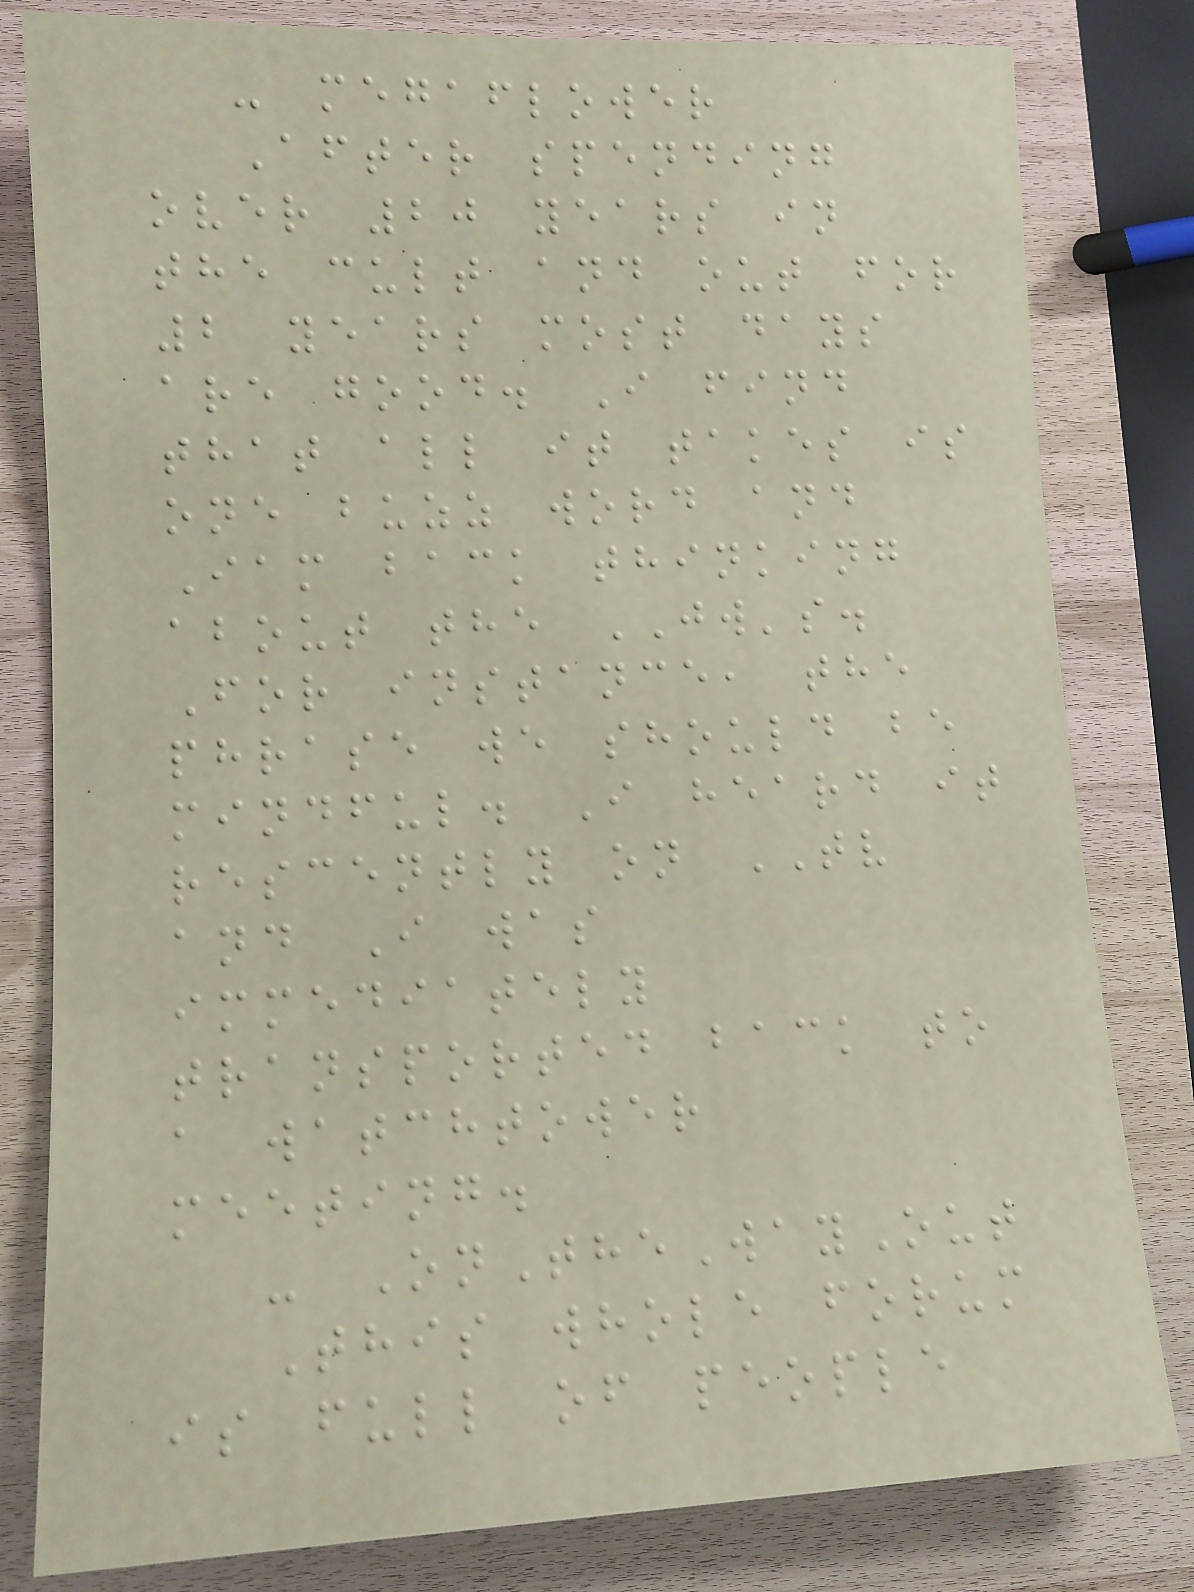- megaflower
After spending
over 20 years in
the cult and out for
2 years most days
are good. I find
that all it takes is
one buzz word and
Iam back thinking
about the JW's.
For instance, the
phrase we should be
mindful. I heard it
rescently on TV
and I was
immediately
transported back to
a watchtower
meeting.
- OnTheWayOut
This whole forum
is full of people
